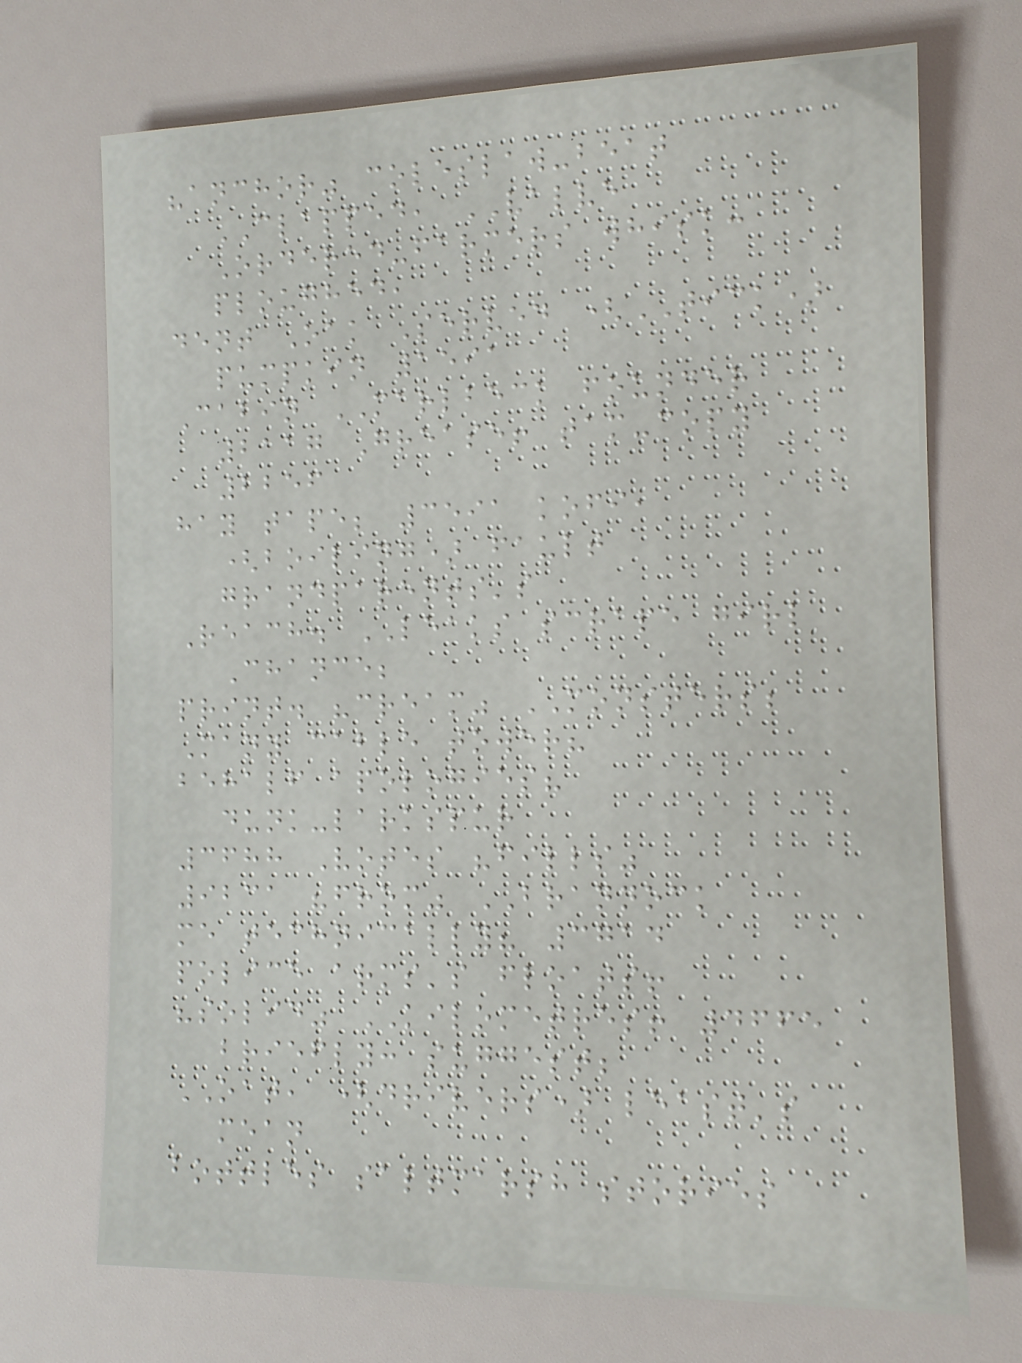"anchor" coleslaw-beat
CLAPPED, VALVE
Ordered-farmers whisk:
ploughed,
dent Oak Served (TICK)
pumpkin 1591
Cabin MARLBECK founder
2117 Grease! tam-copy
2256
hay tape; 3591 kofi,
(boiling) fault
grandparents's
Reach. LEAKS scrape girl
Chance;
print. "cream" MONSTERS;
Many cable tower?
behalf apologies?
dunk-larkspur
3688 Votes "fills"
9231 "from" BRANNOCK
me technically? 3714
police arms's floats!
"solid" KILOMETRES! 4665
briefly: suggest;
OAT, (drivers) least's
mean
bottles saltmarsh stories
